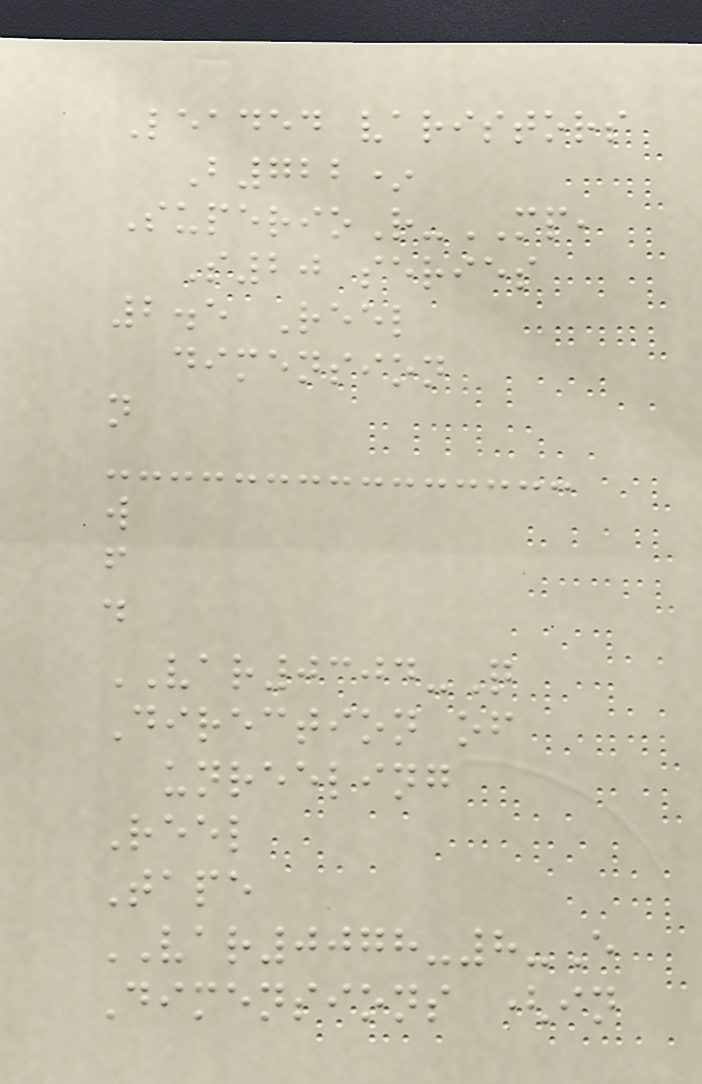Leaded varistors
B722*
SuperioR-MP,
S20 series
2.5 Reel
dimension
n
w
f
d
VAR0304-Q
Direction of
unreeling
Reel
Tape
VAR0078-8-E
Dimensions (in
